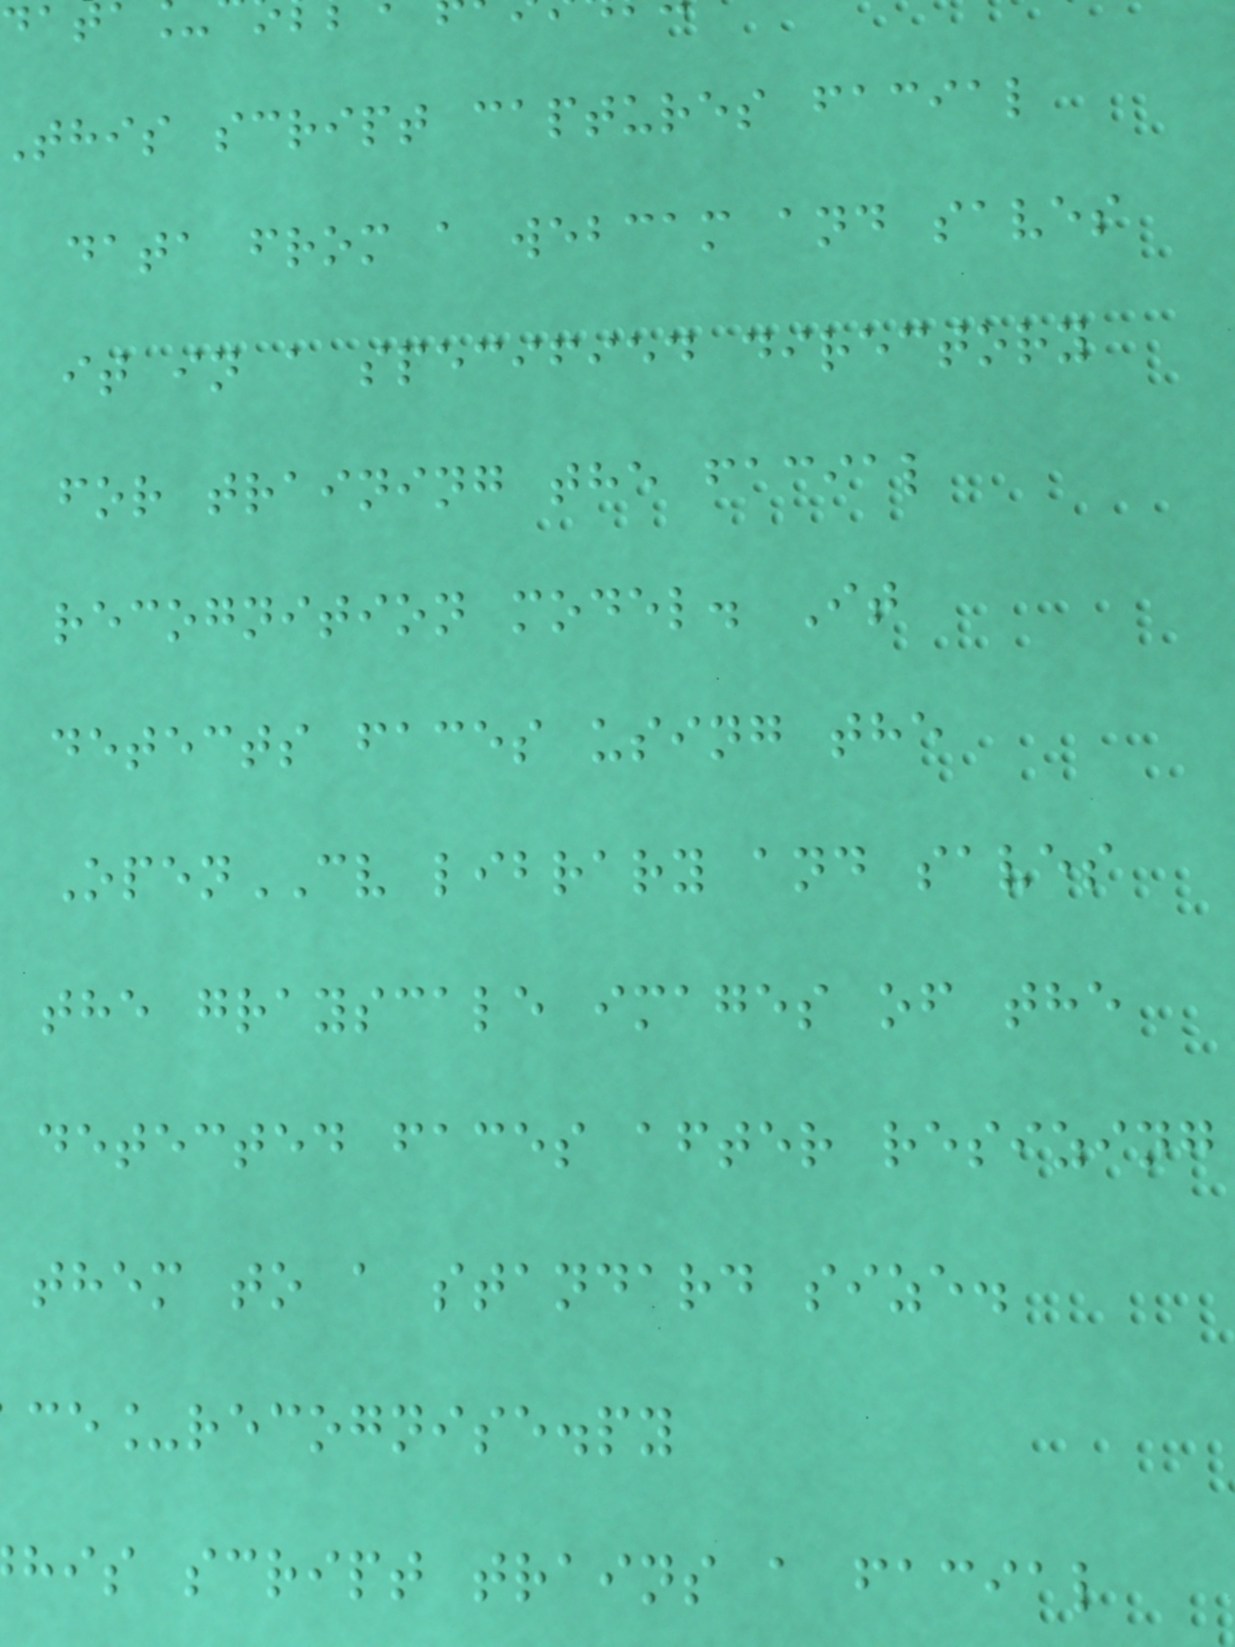this script captures facial
data from a webcam and saves
it in a specified directory
for training the facial
recognition model. It
detects faces using the
OpenCV library and saves
the grayscale images of the
detected faces after resizing
them to a standard size.
ce_recognise.py
his script trains a facial
